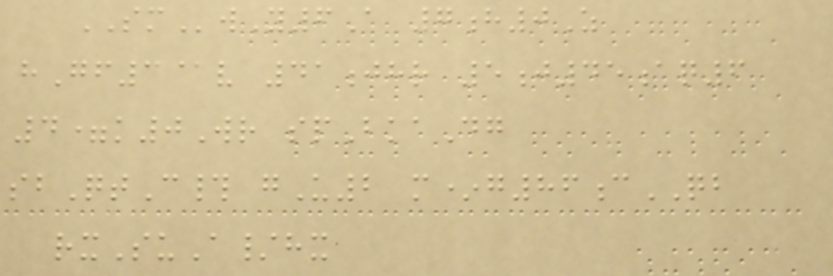SMwY6A 7h0Z
hGf3@v 41jhr 5j45aq6
4=k0Wr spBkaDg
sbQtC# gU2 m*g86cQB
rxSuA/hx
